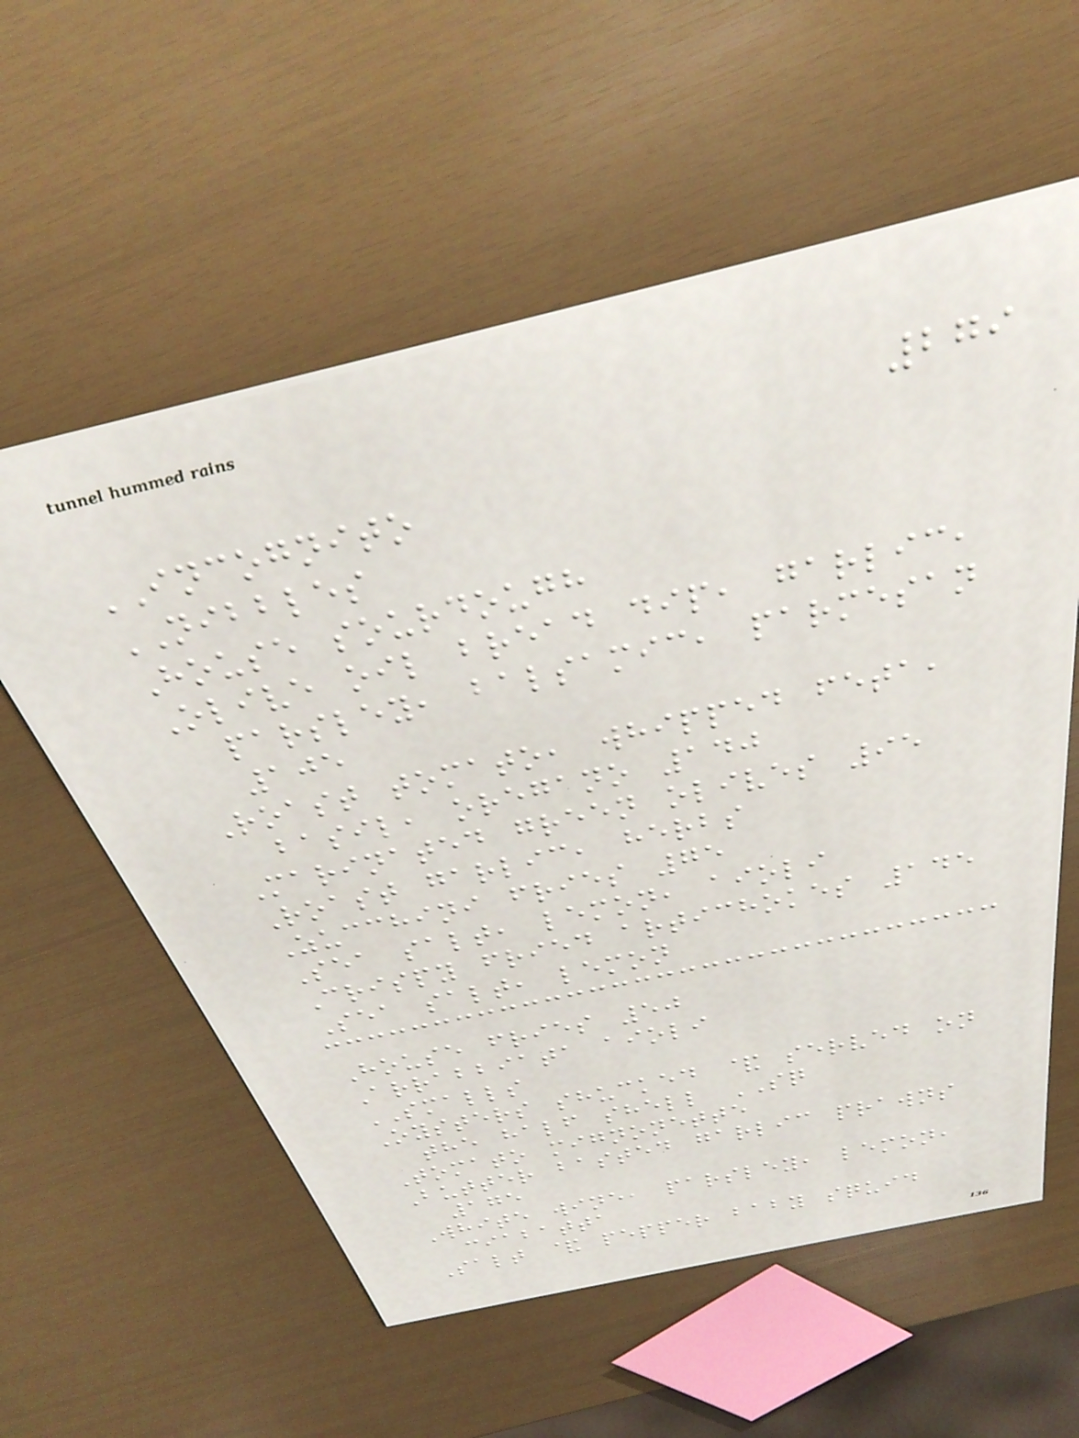279
INCOGNITO
NIBBLES
House sourdough
Olive oil bread dip, garlic,
parsley, balsamic, parmesan
105
Roast tomato, whipped feta,
basil, oregano 140
Marinated green olives 95
Roast garlic, herbs
Zucchini fries 75
Sea salt, lemon, aioli
Crispy fried artichokes 145
Sea salt, lemon
House fries 50
Arrabbiata aioli
SMALLS
Oysters shucked & served on
the half shell SQ
Tomato mignonette
Butter basted garlic prawns
175
White wine, parsley, lemon,
ciabatta
Salt & pepper baby squid
